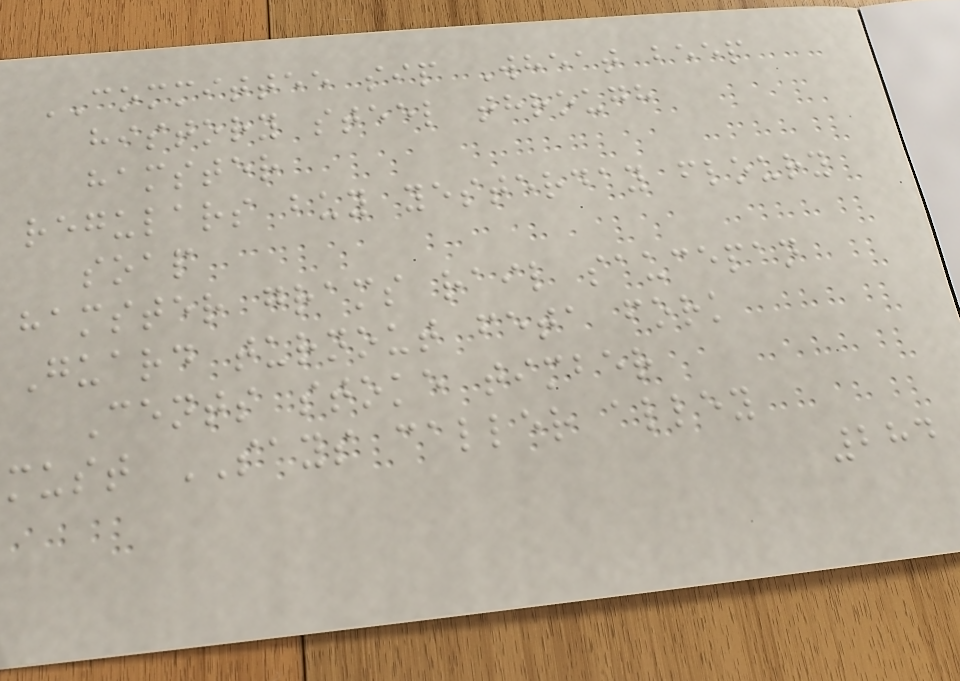COMMITTEE sip Wheat beep
history steel through
hamster
regulars buy yesterday floury
soap
hamster grams rail saucepan
Guard turnout feta fork
Cents stoke timber
must SAYS caller alley
284
